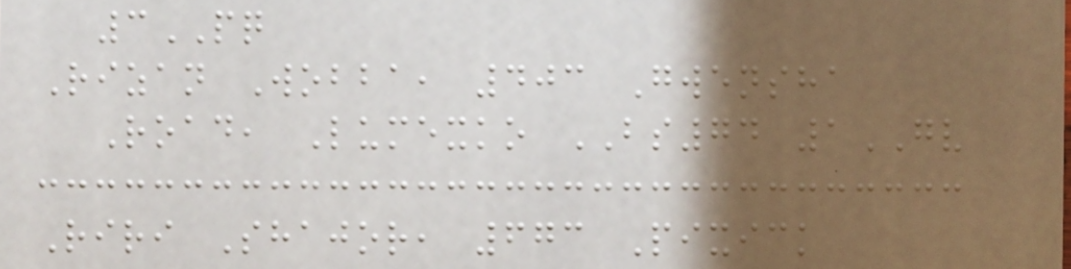3PQ
Rizan Wobba, 403 Gwensha
Road, Lumexko BS74 1GV
Riri Shajor, 673 Pixick
